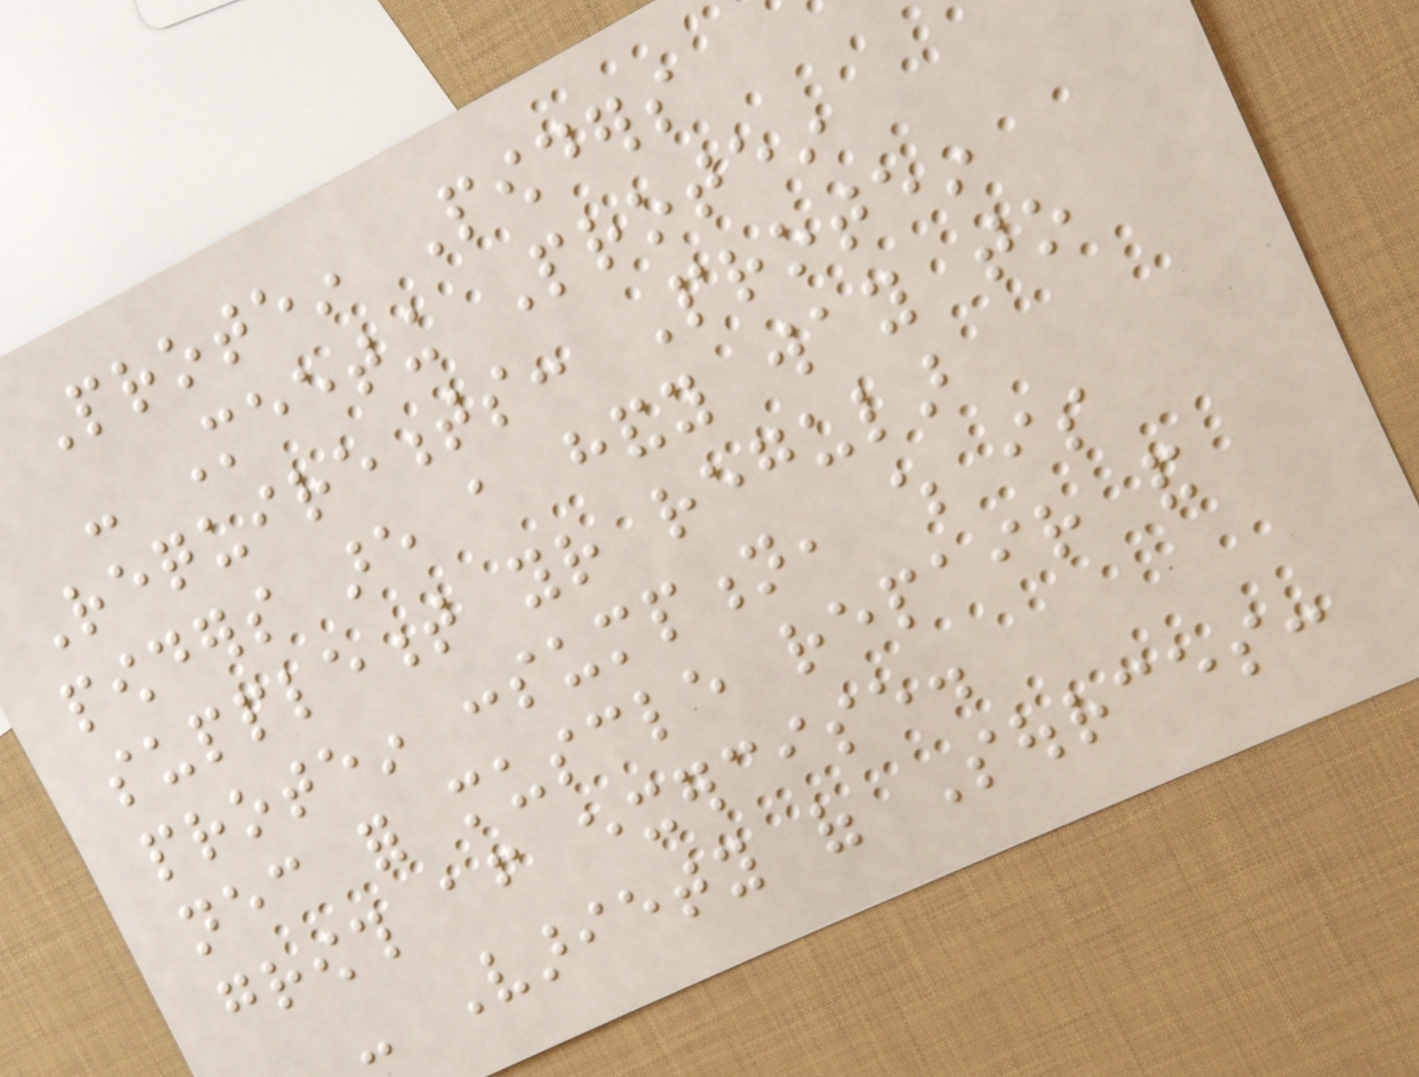Protein Powders
- Meeting Protein
Requirements: Protein
powders are a handy way to
supplement your regular
protein consumption, which is
necessary for muscle repair and
growth after exercise.
- Variety of Sources:
